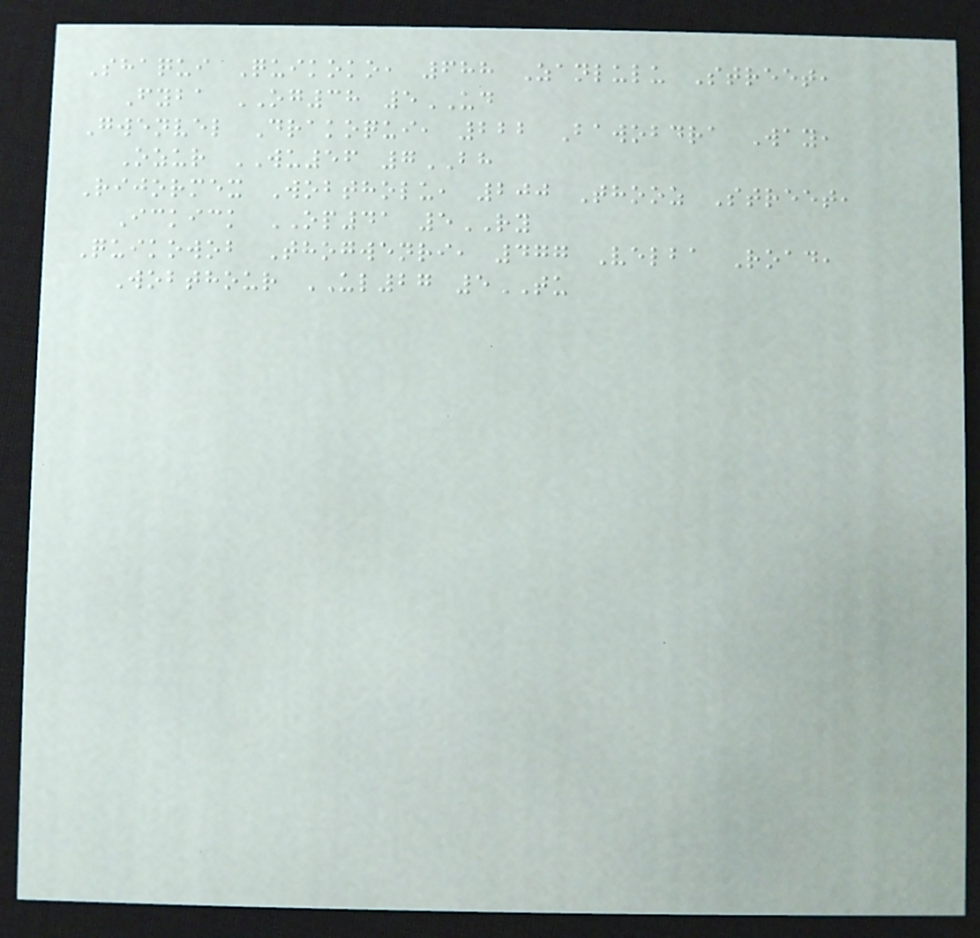Shaqui Quikoko, 688 Zanlulu Street,
Fyba OG38 5UD
Gwenvel Drakoqui, 222 Bawobdra Way,
Ozur WU56 7BH
Rijormex Wobtholu, 200 Thooz Street,
Ickick OP41 5RY
Quikowob Thogwenri, 477 Velba Road,
Wobthour UL27 5TU
